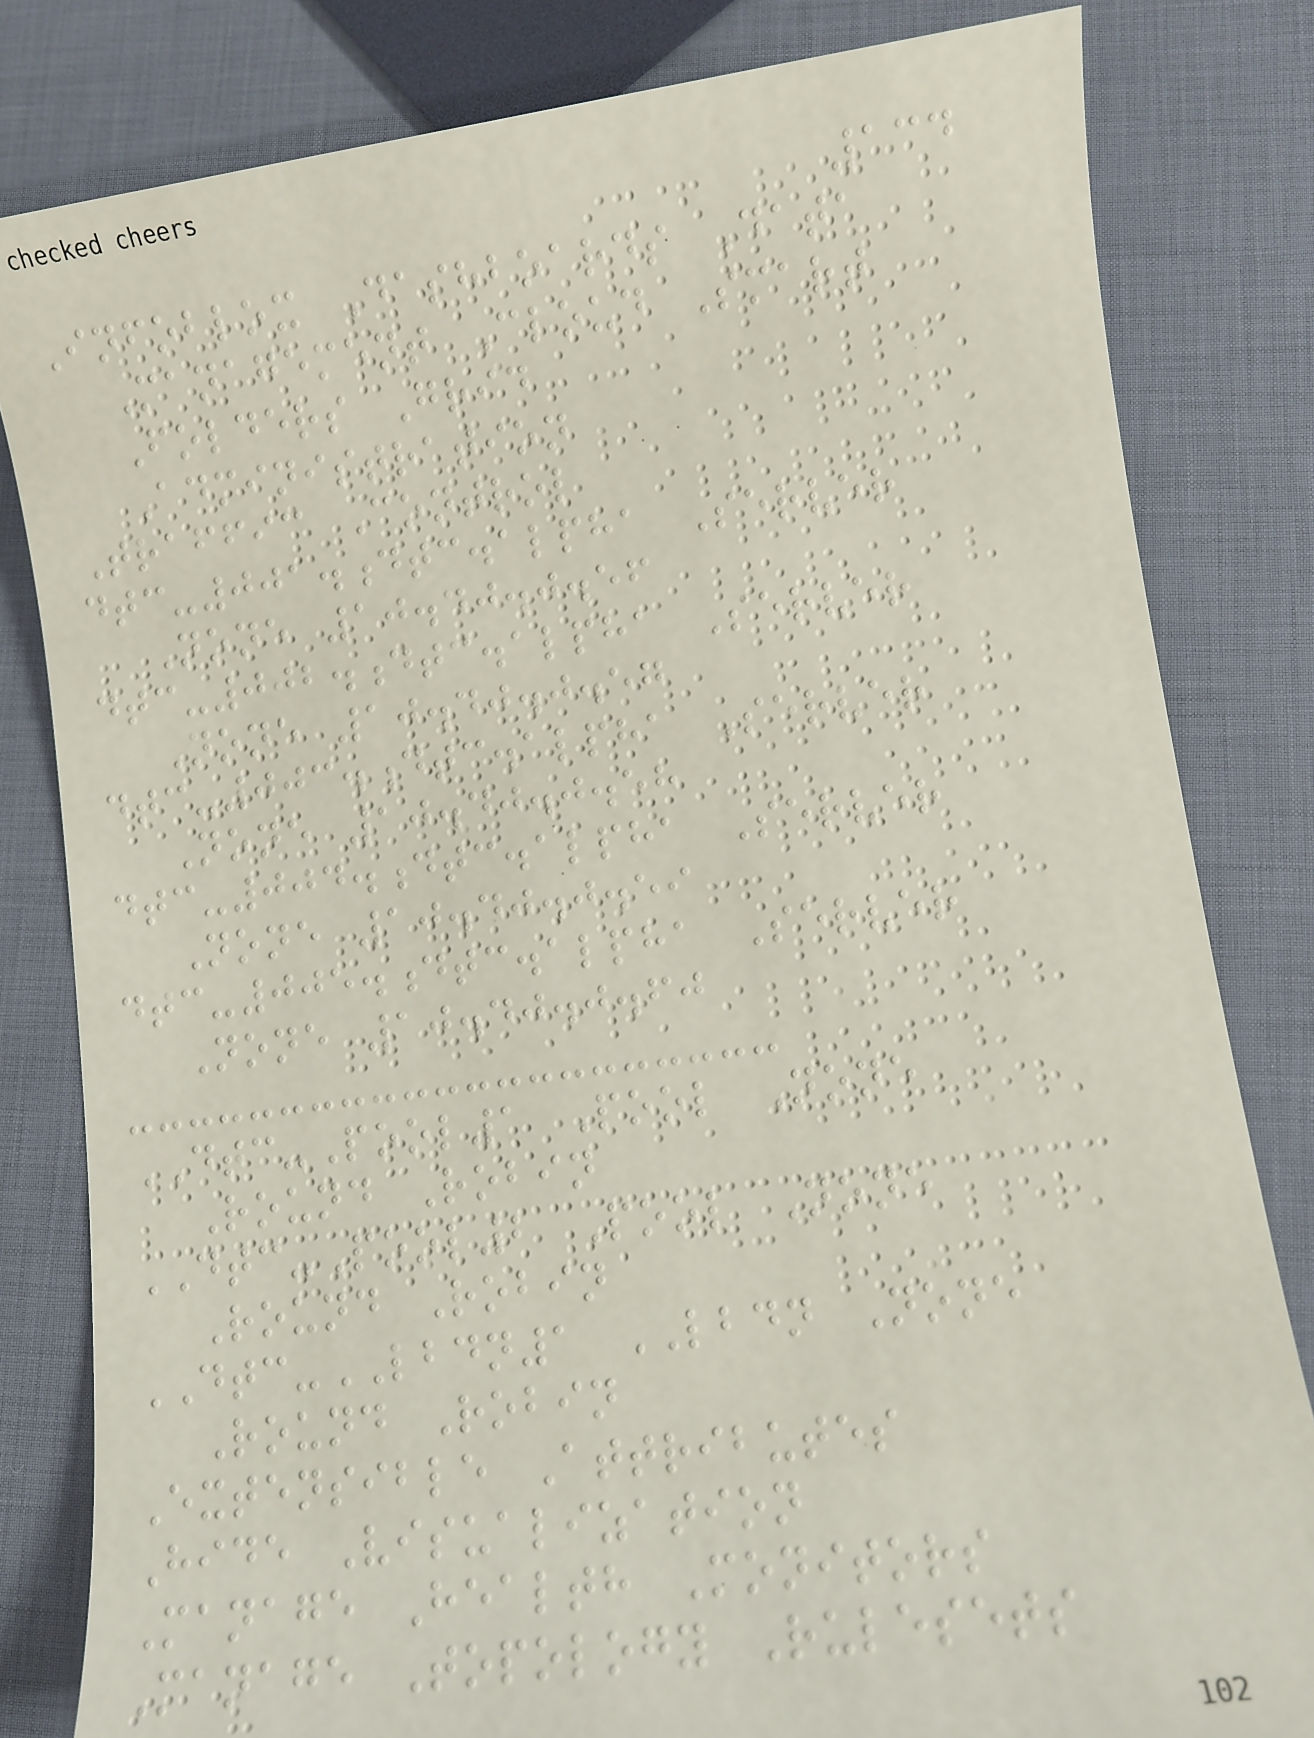134
Infoblox Dashboards Data
Management Cloud Smart
Folders Grid
Administration
Traffic Control
dtc-001.dtc.alpha Server
None 10.40.0.56
dtc-002.dtc.alpha Server
None 10.40.0.57
dtc-003.dtc.alpha Server
None 10.40.0.58
dtc-004.dtc.alpha Server
None 10.40.0.59
dtc-005.dtc.alpha Server
None 10.40.0.60
DTC-Pool1 Pool None
Round Robin
DTC-Pool2 Pool None
Round Robin
DTC-LBDN1 LBDN None
Round Robin
Extensible Attributes
Hide Visualization
Manage Health Monitors
Manage Topology Rulesets
